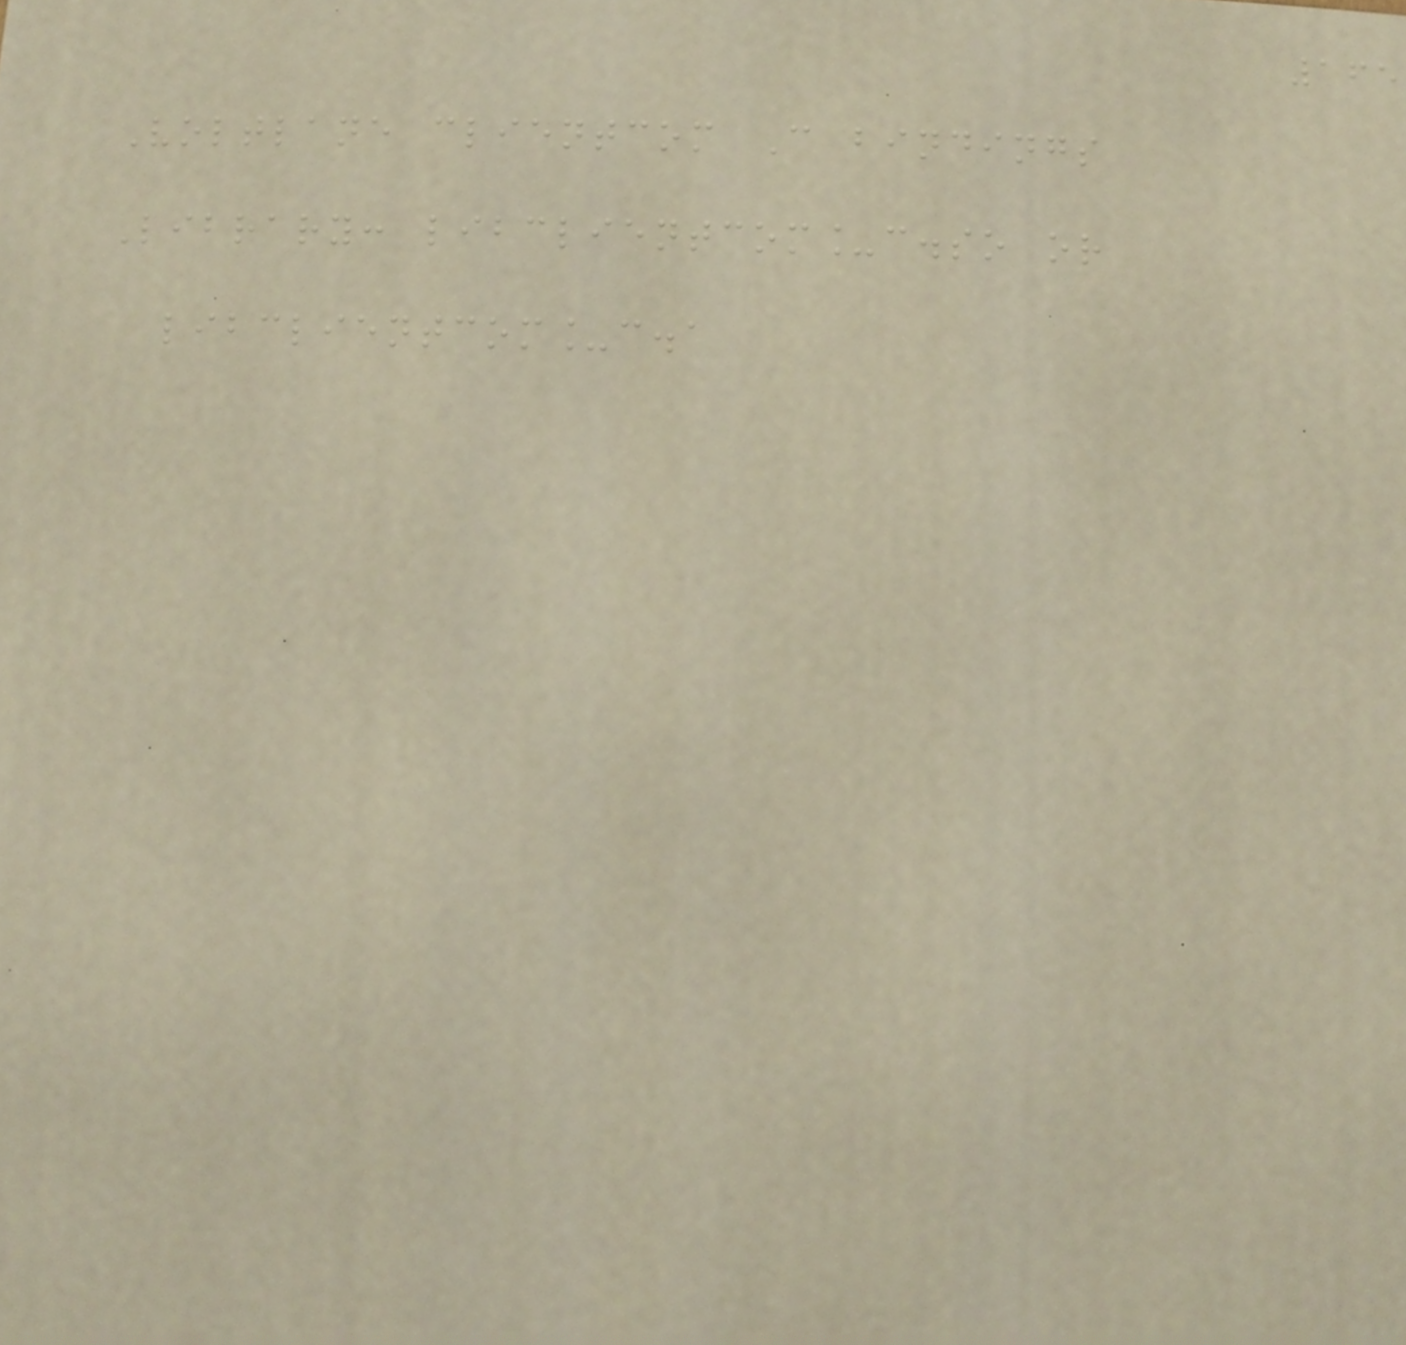165
Voltlane clientcom C bindings
Library: libclientcom_c.so or
libclientcom_c.a
